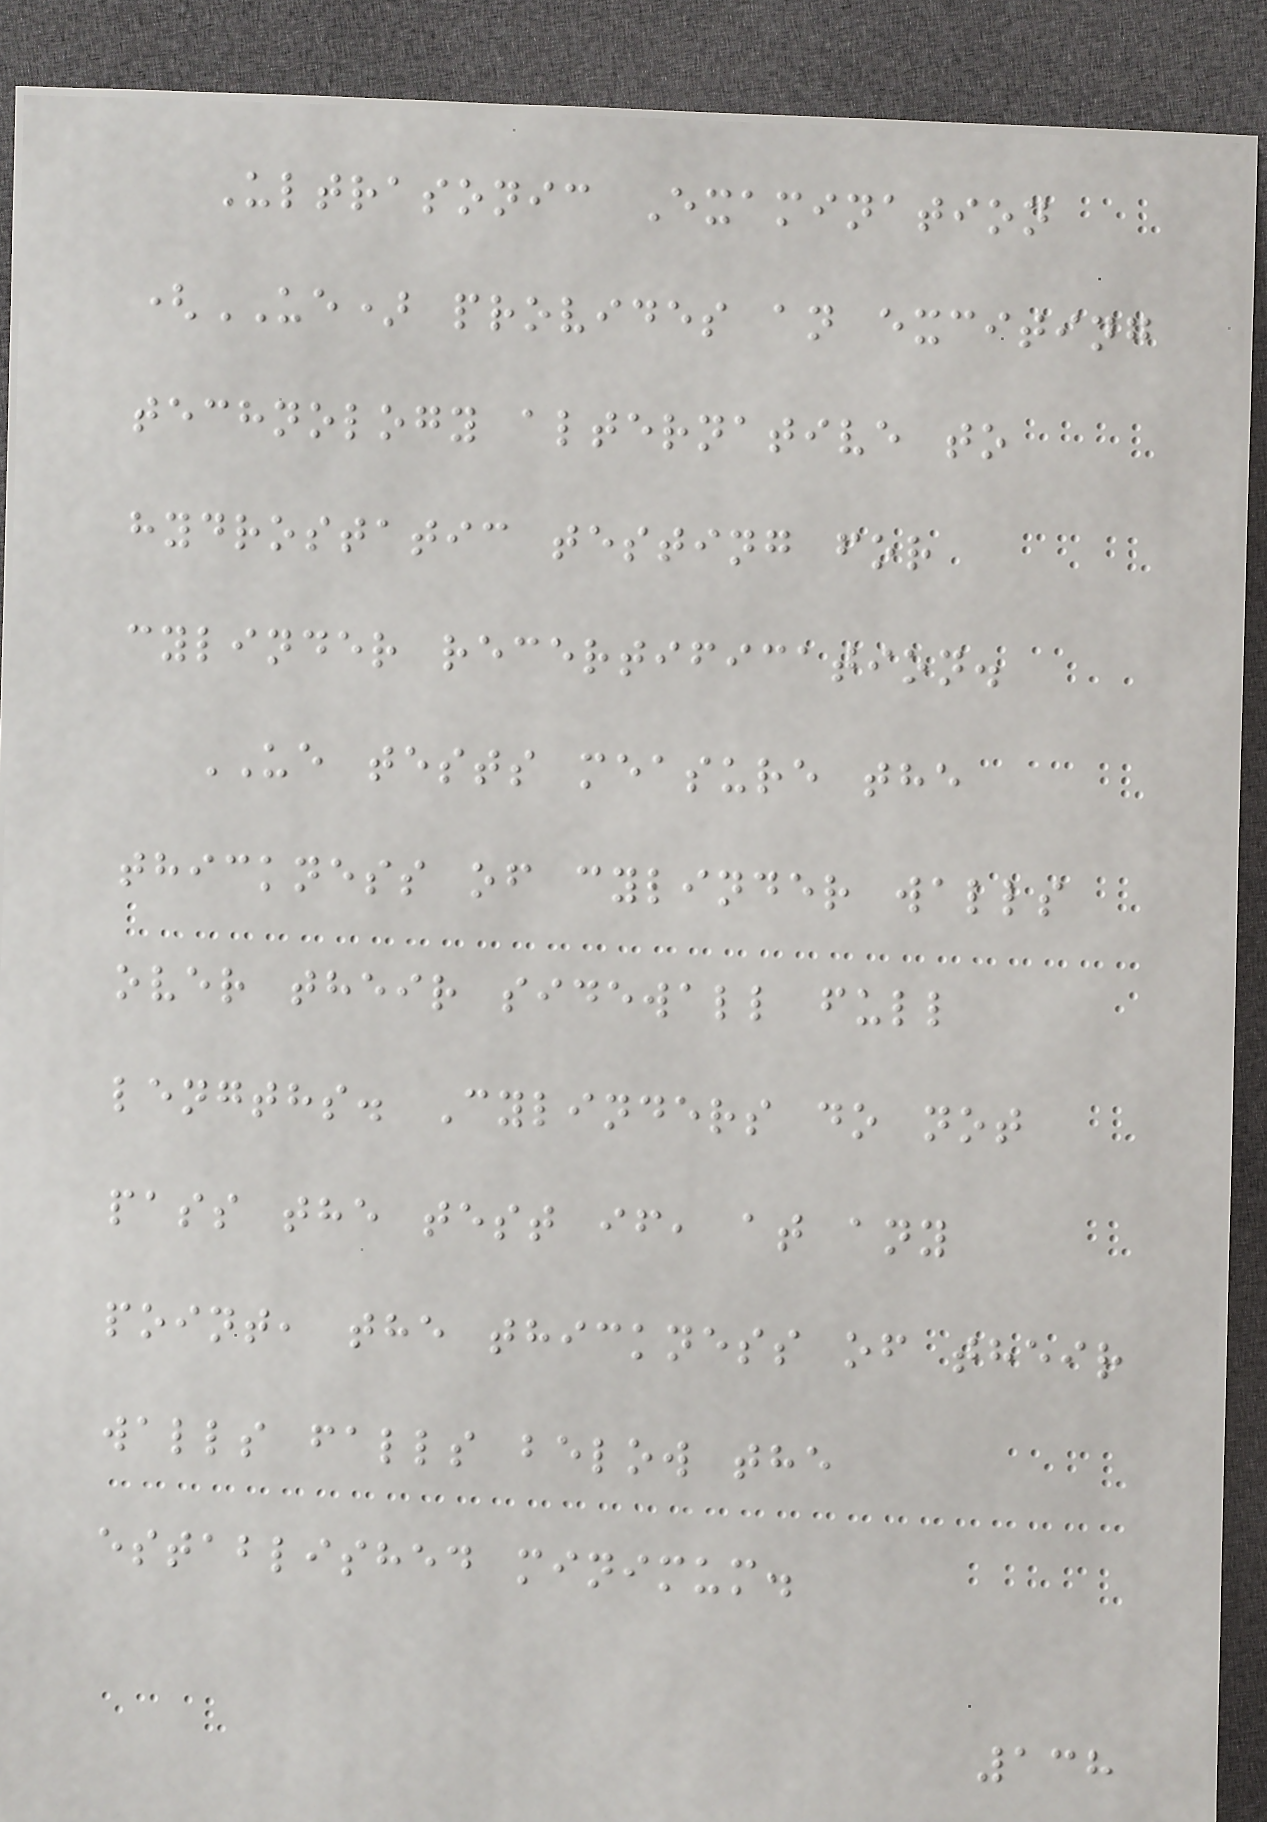Ultrasonic Examination
(UE) provides an exciting
technology alternative to
hydrostatic testing for
cylinder recertification.
UE tests measure the
thickness of cylinder walls
over their sidewall full
lengths. Cylinders do not
pass the test if, at any
point, the thickness of their
walls falls below the
established minimum.
138
